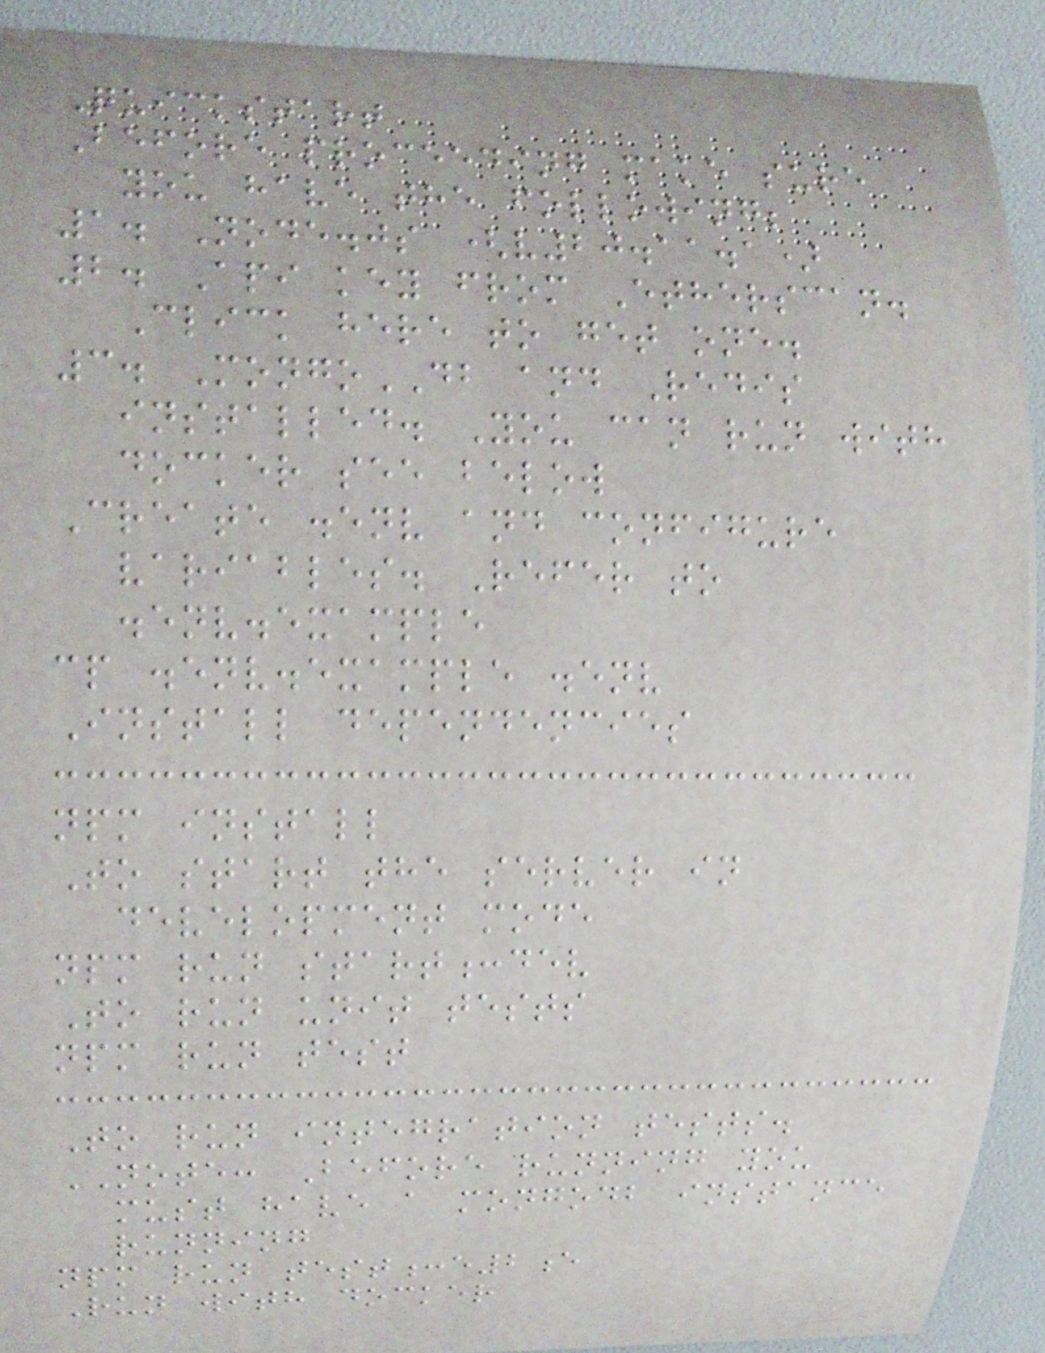Quickstart
Before proceeding make sure
you have the following;
1. Node.js (v20.11.1)
2. Api key from Etherscan.
Click here to get one.
3. MongoDB and Redis
installed. You can run with
docker see below
Create .env and configure
variables. Refer to
.env.example
cp .env.example .env
Install dependencies
npm install
To start the server in
development mode
npm run start:dev
To run unit tests
npm run test
To run integration tests.
NOTE: Before running you
must have a mongodb instance
running
npm run test:e2e
Run with docker
